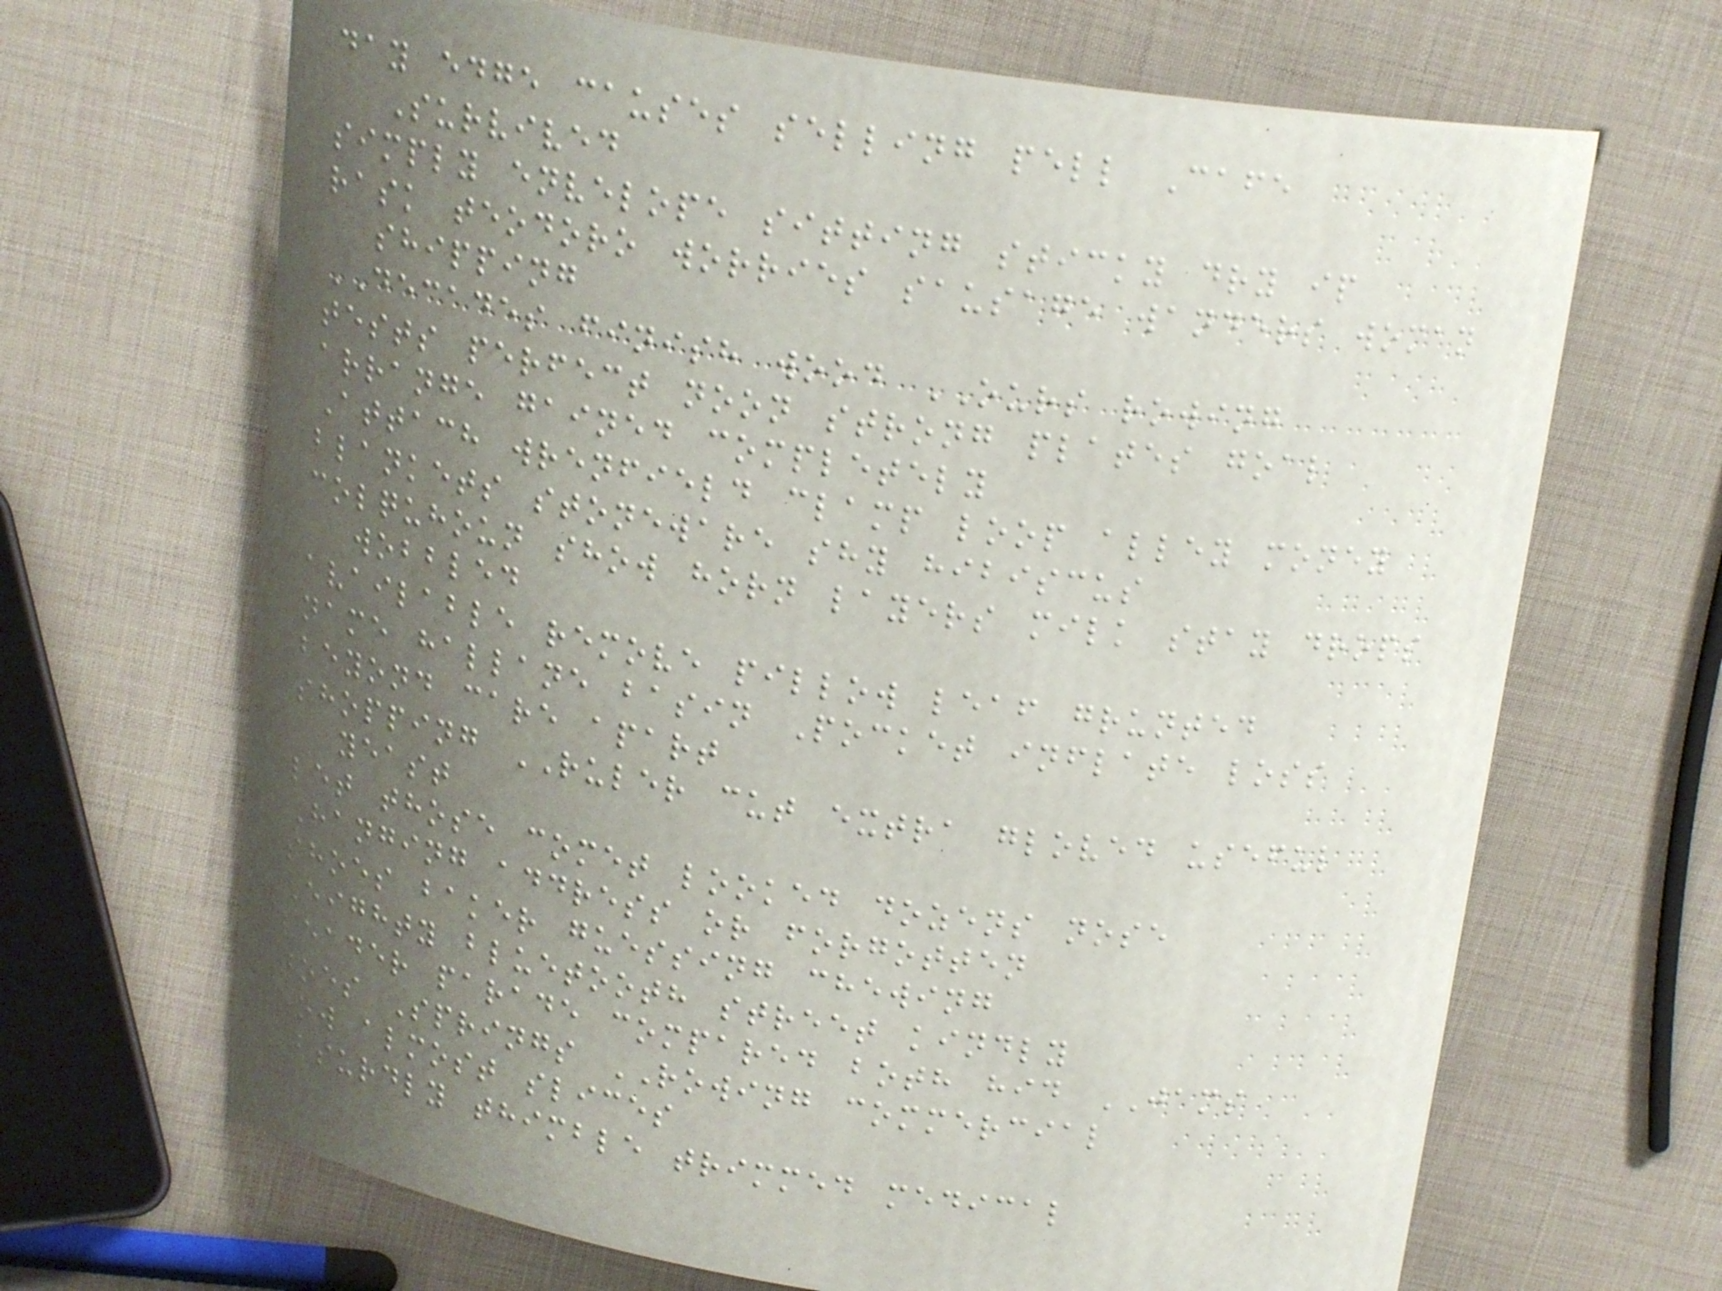day edge causes selling pell Cafe
Survived
simply envelope sitting sticky dry ip
rask teodoro worries sausage wanders woman
shipping
DECADES finish wood OURS rowing
tests perfect noon strong plates goal
arrange gained completely
Attach wrenfield clamp loop alley money
blankets stoneware shy hibiscus
colquhoun show horn layers milk stay drops
wobbled
available remove pillow leaf grunted
name hallane basin Pocket inflate loss
beyond care apart
shopping RULER cut extra gloved useful
yeast
let those comet looked dozens nose
Hanging address or forgotten
shoes baker guessing chewing
Eighty bluetooth street kindly
leader parade compared both hid JAMS
toes Springs ROWING commercial
row almost slices
absurdly thimble trimmed medical
